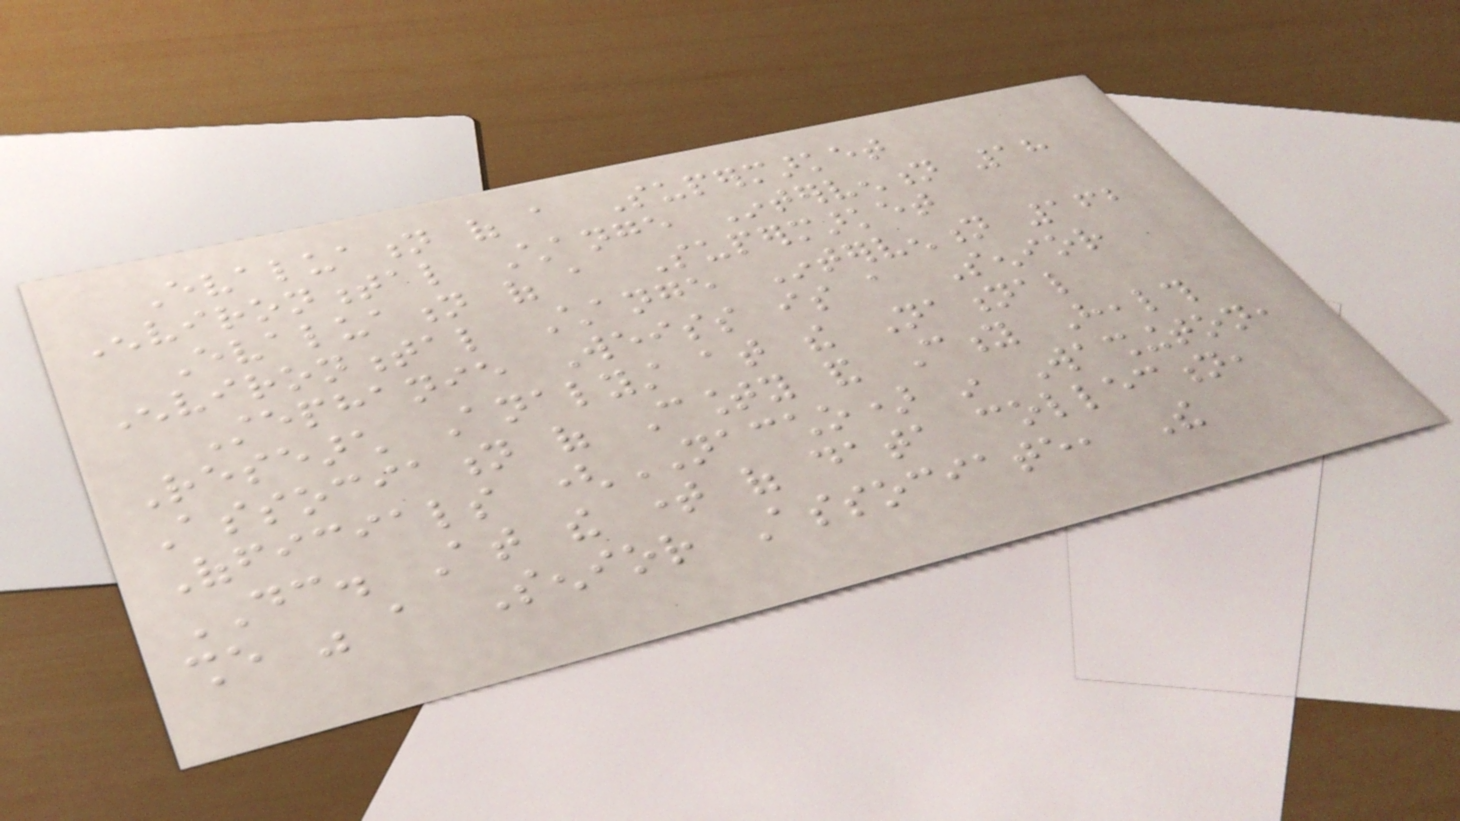Evaluation of a Supermarket
Environmental Change Intervention 18
Evaluation of a Supermarket
Environmental Change Intervention 162
Stephanie Weiss is a Senior
Research Analyst at the National
Association of County and City Health
Officials (NACCHO) in Washington,
DC. At the time of data collection,
she was a Senior Associate, The
